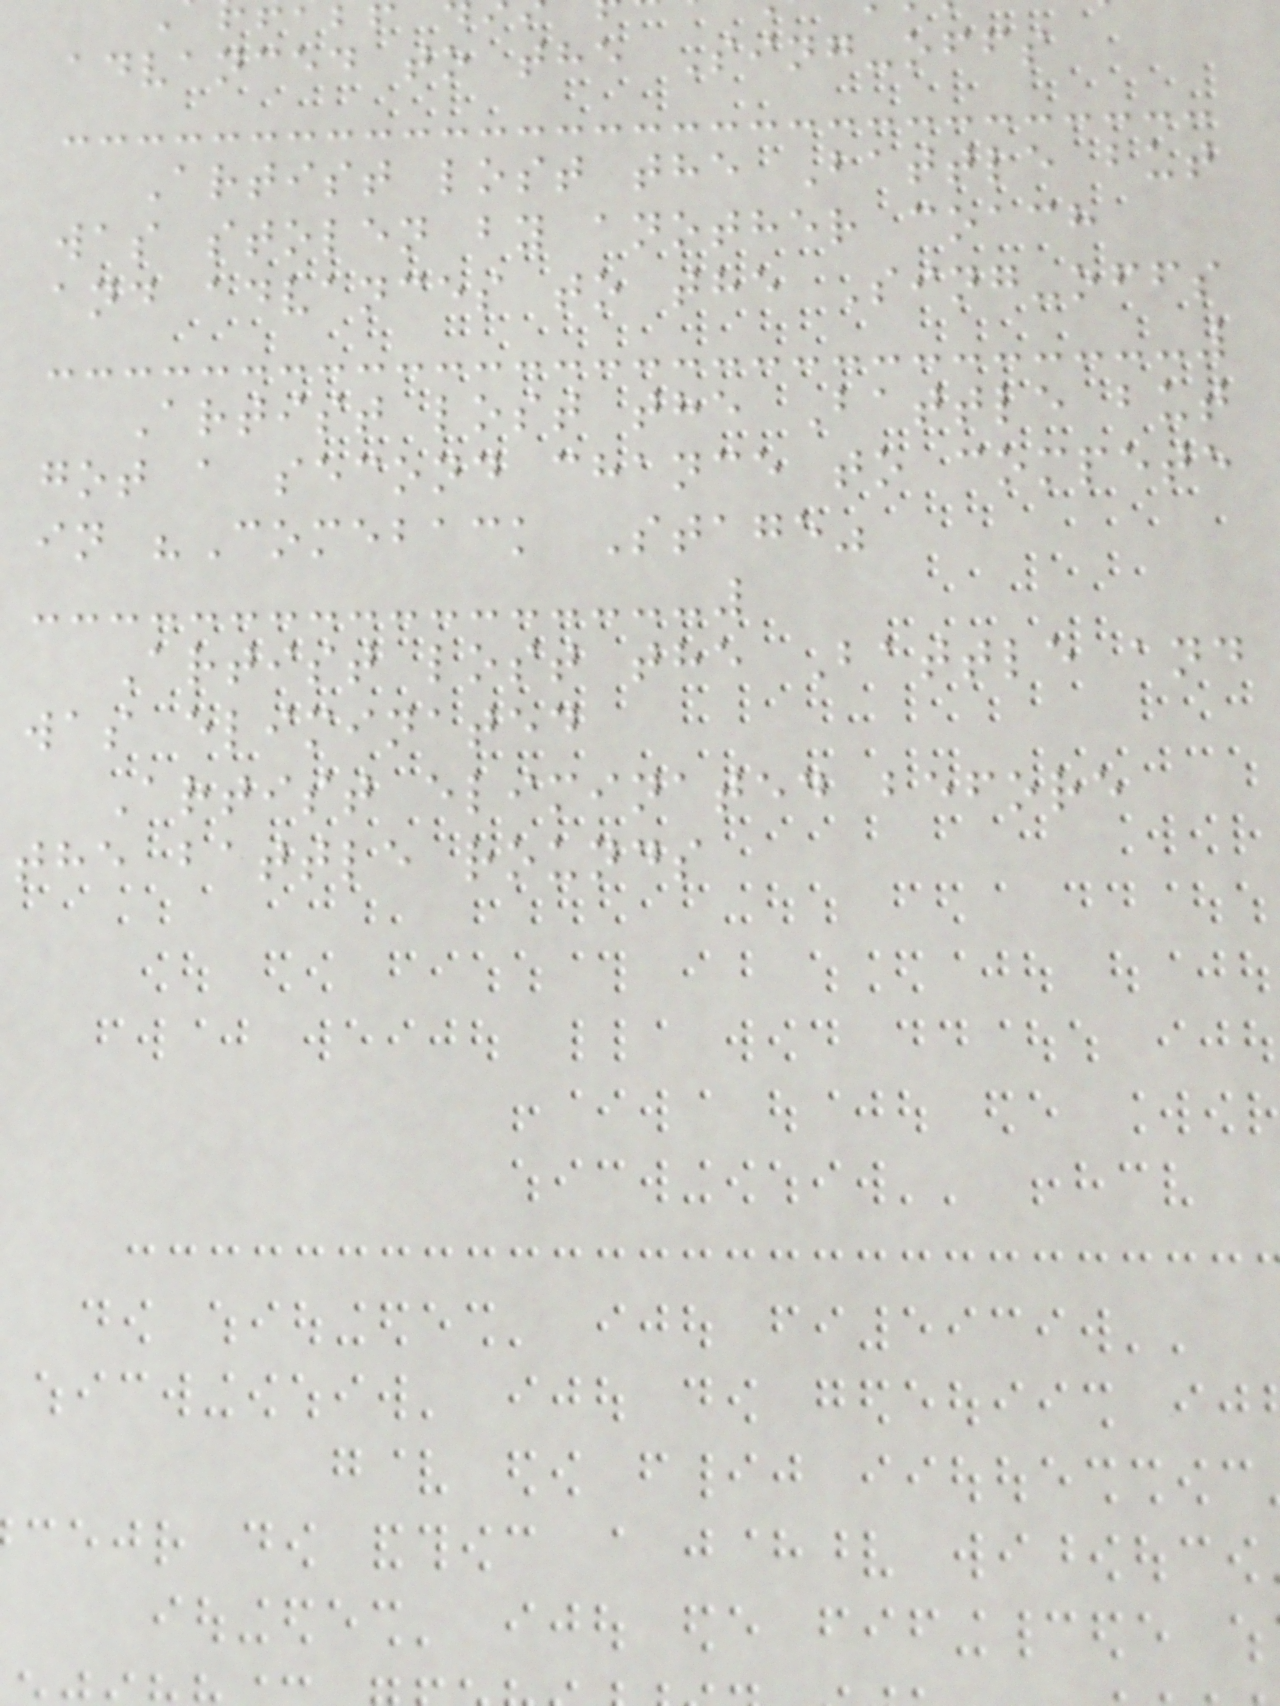advanced to the Sing-offs
Artist lost the Battle but
was stolen by another coach
and advances to the Sing-offs
Artist lost the Battle but
got a second chance to compete
in "Comeback Stage"
Artist lost the Battle and
was eliminated
Artist eliminated before
the battle rounds
